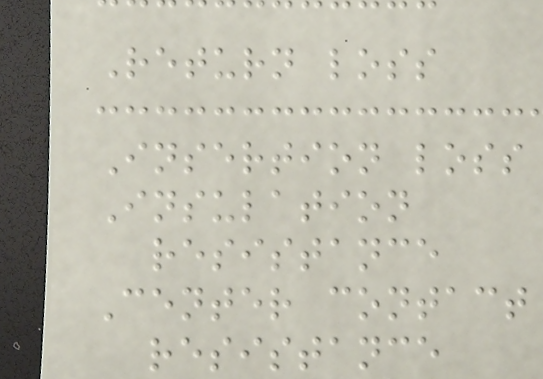Return loss
Insertion loss
Insulation
resistance
Center contact
resistance
